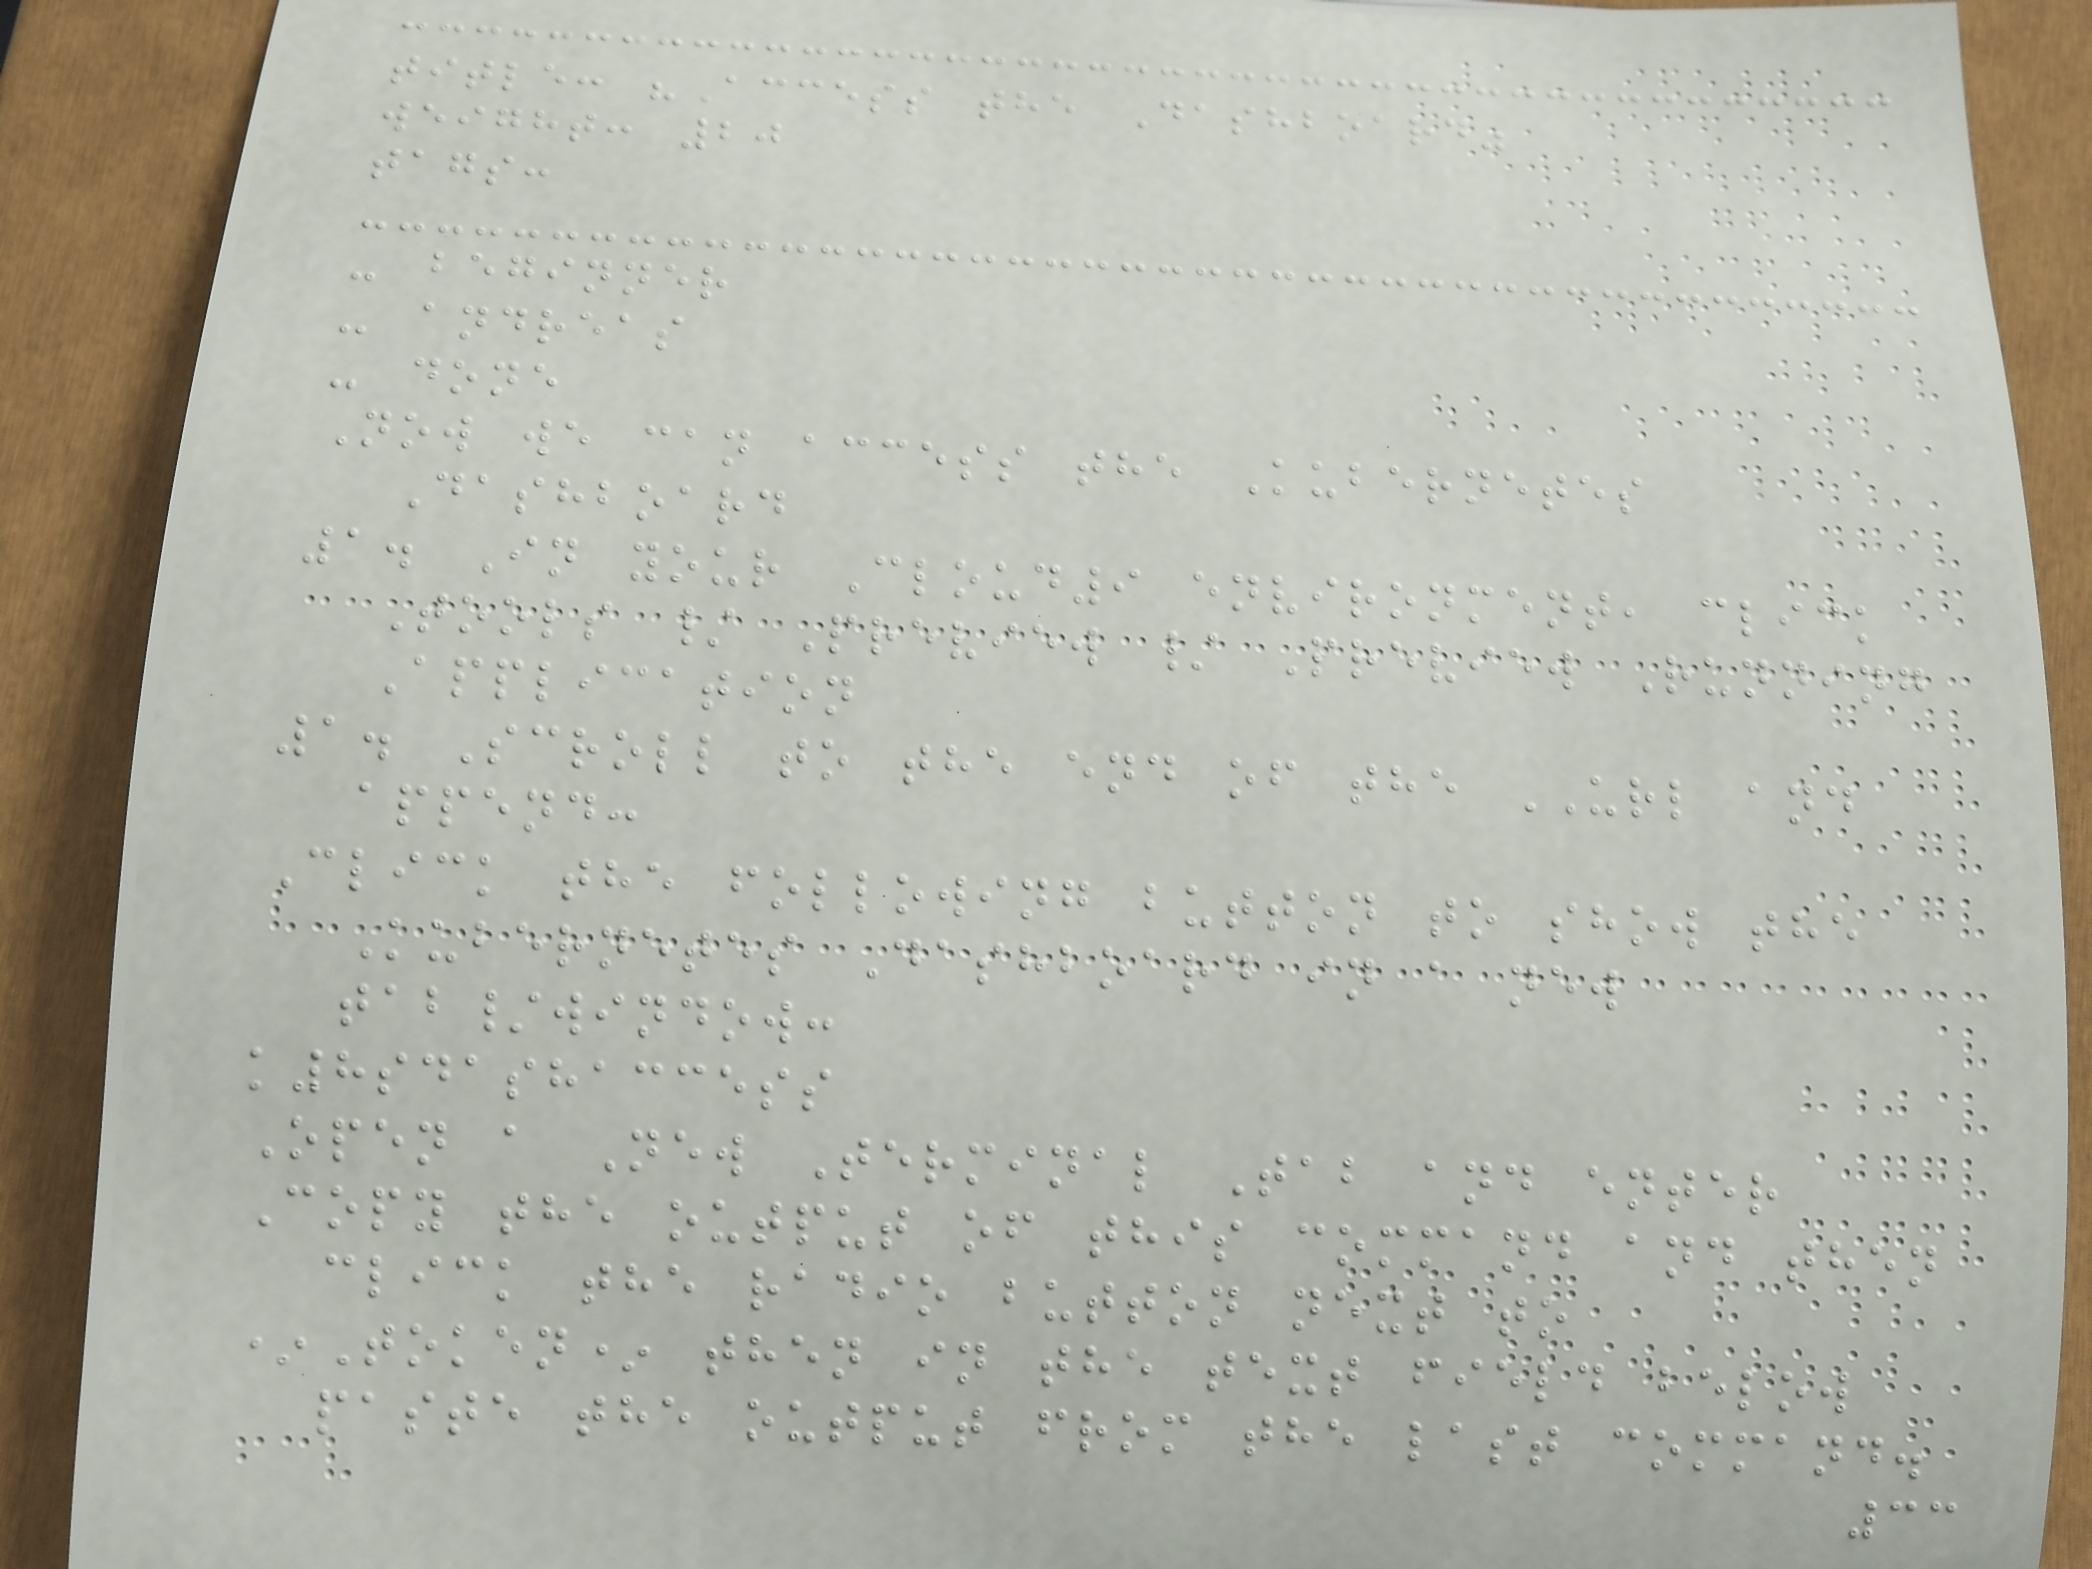title: "Access the Dashboard"
weight: 20
tags:
- beginner
- andreas
- done
Now we can access the Kubernetes
Dashboard
1. In your Cloud9 environment, click
Tools / Preview / Preview Running
Application
1. Scroll to the end of the URL and
append:
Click the following button to show the
Kubernetes Dashboard in a new
tab/window:
k8sdashaccess
Open a New Terminal Tab and enter
Copy the output of this command and then
click the radio button next to
*Token* then in the text field below
paste the output from the last command.
33
